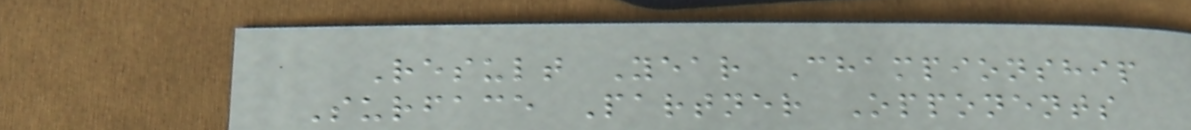Result Year Championship
Surface Partner Opponents
